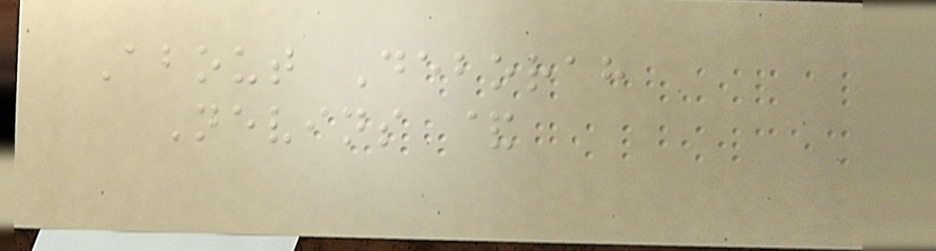About Deborah
Nevins &
